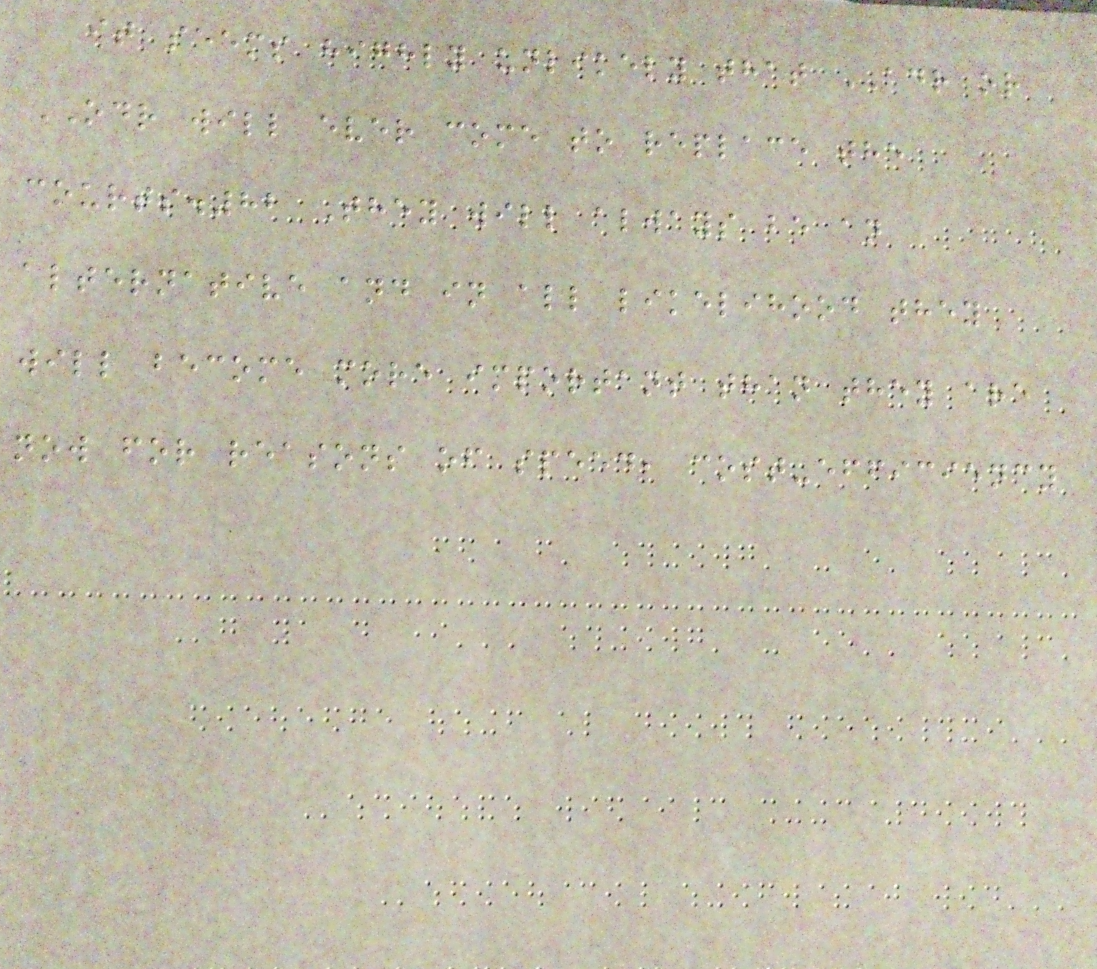it seems highly unlikely that ADR or
ODR will ever come to replace the
courts.82 They will always be an
alternative and in all likelihood they
will become more important than they are
now for reasons of speed, cost-efficiency
